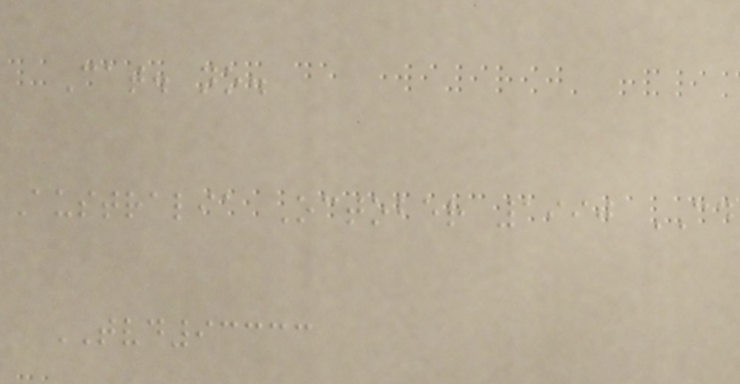Cat. no.
Australia October 1990 CD
TVD93333
